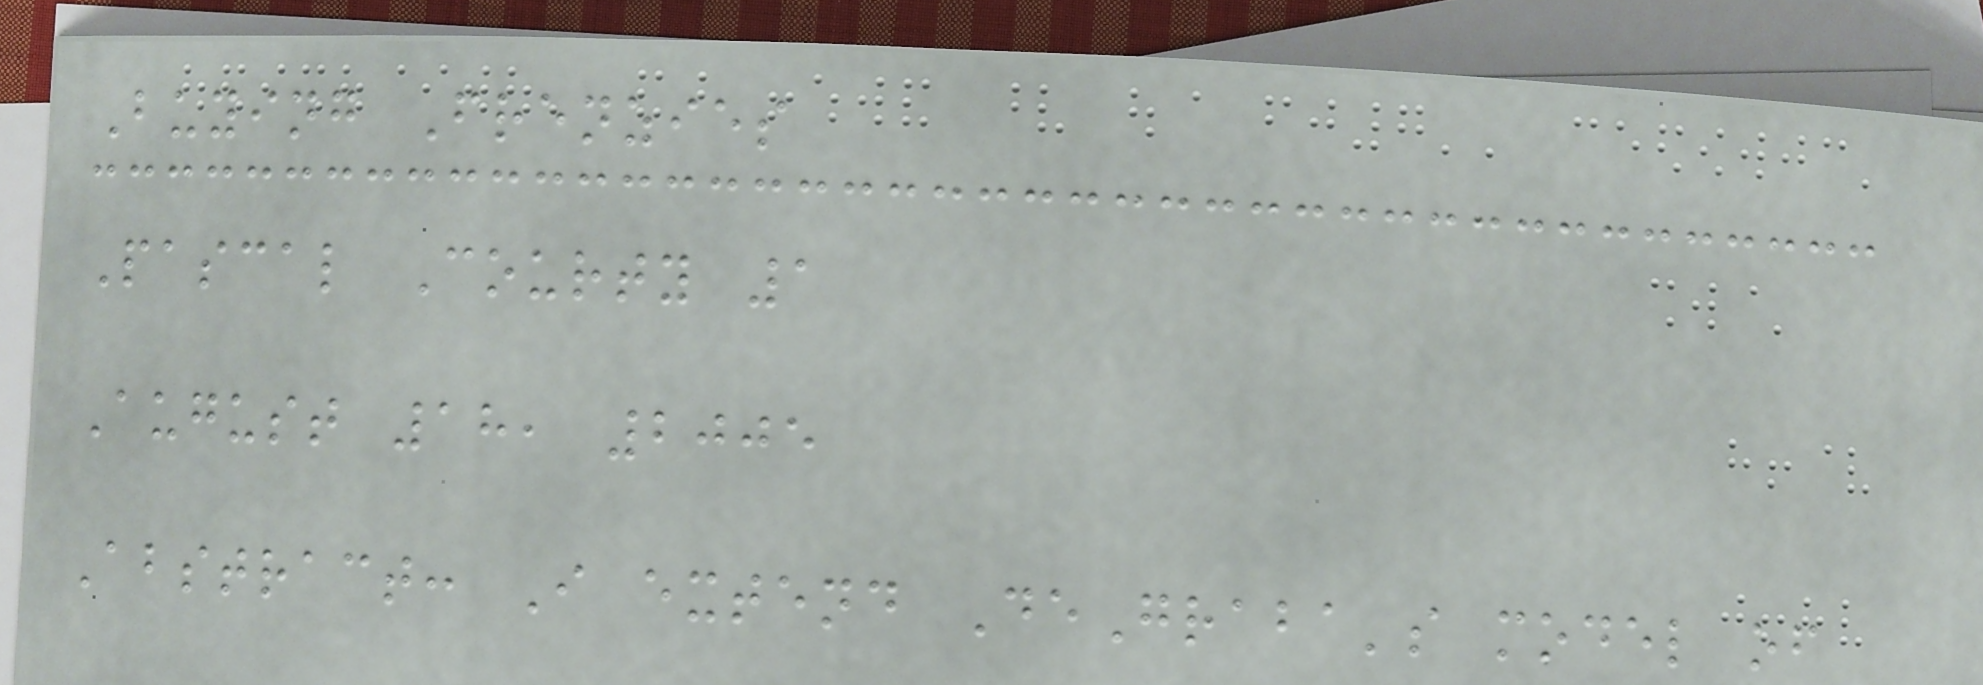Buying Frenzies
Pascal Courty 1
August 18, 2005
Abstract: I extend DeGraba's model of
